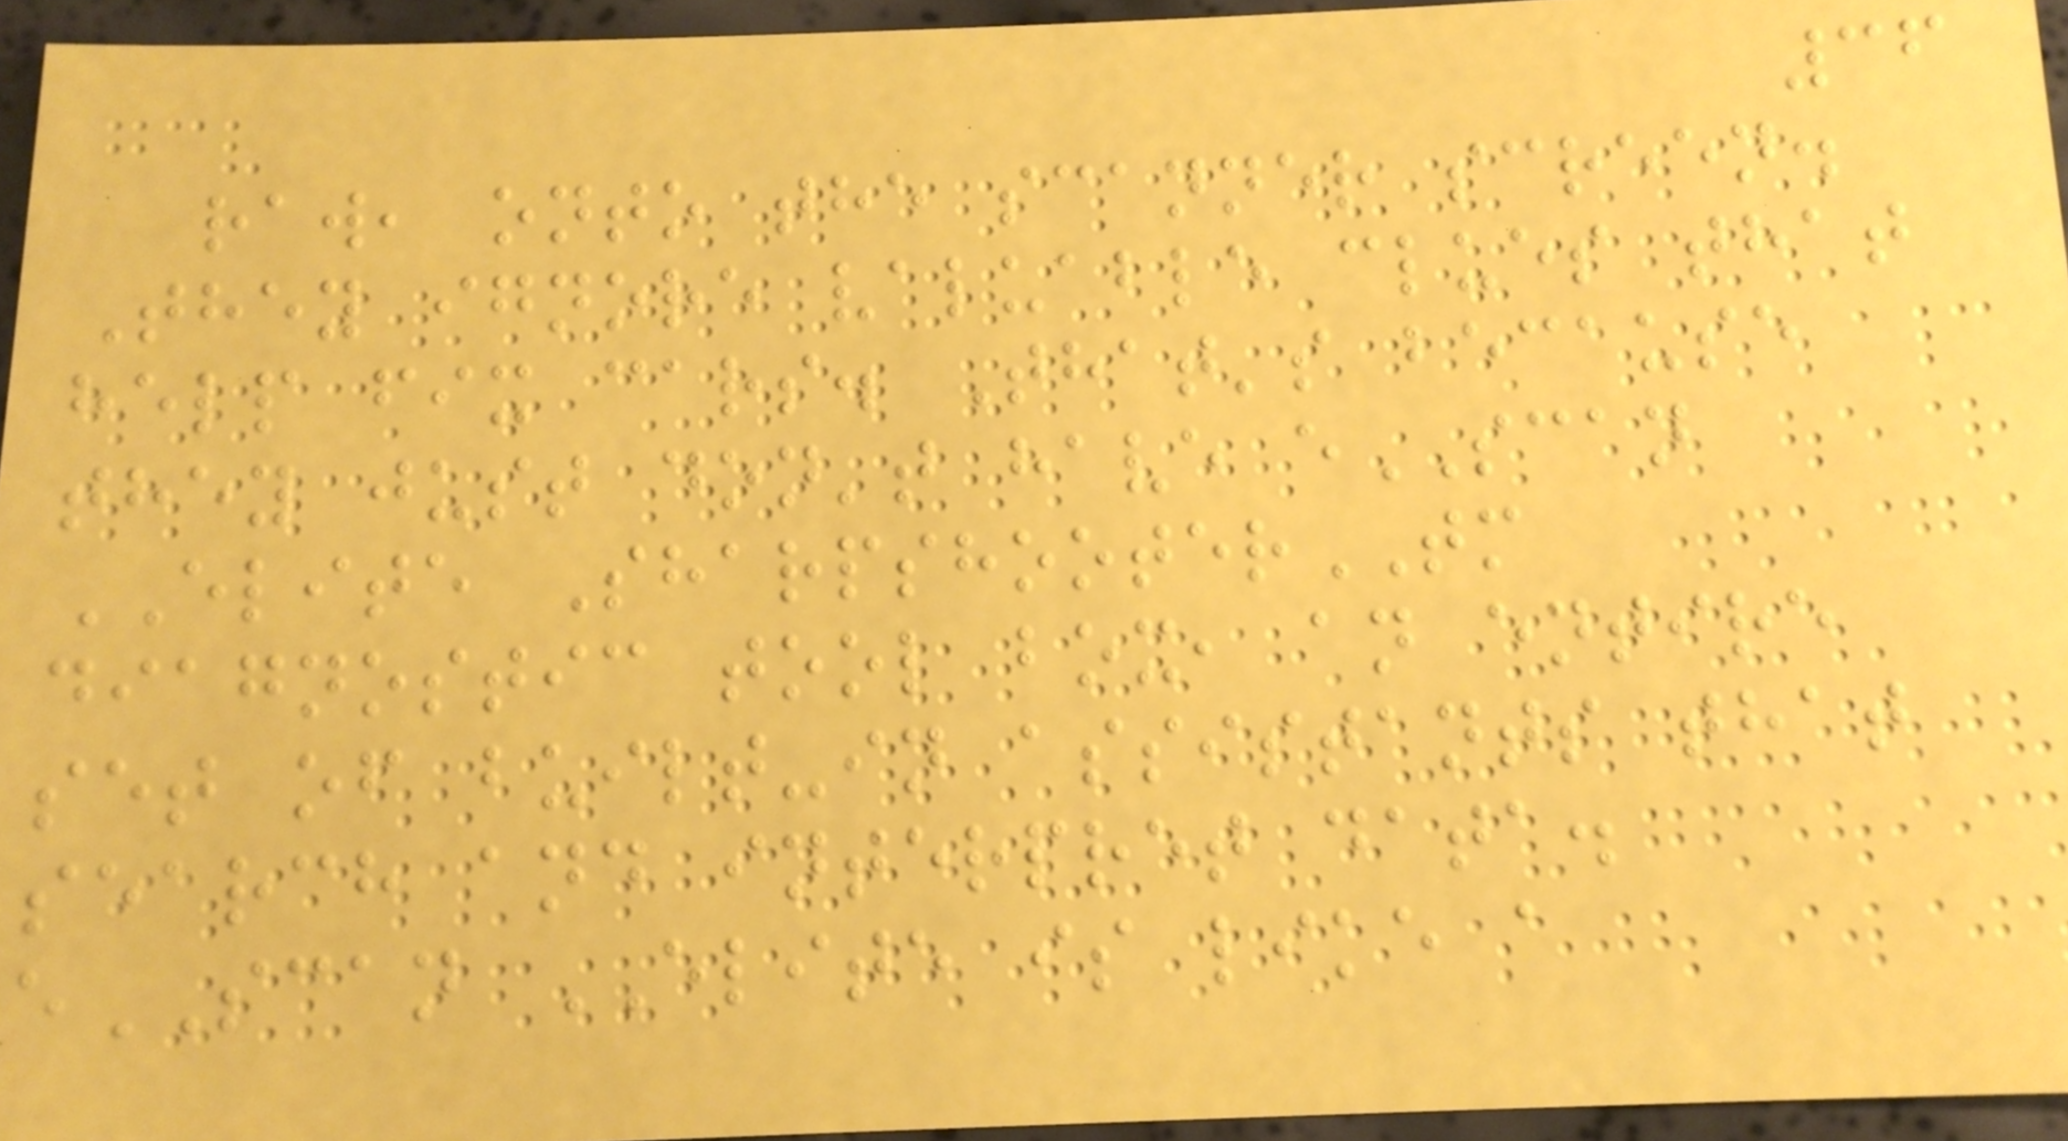36
raw, onto the scanner screen.
They ignore valuable clues that
help fix cars. That's because
they just don't have eSCAN
ELITE SharpshooterTM
diagnostic tool box, an entire
set of built-in assistants that
search and interpret data.
eSCAN ELITE is like a
